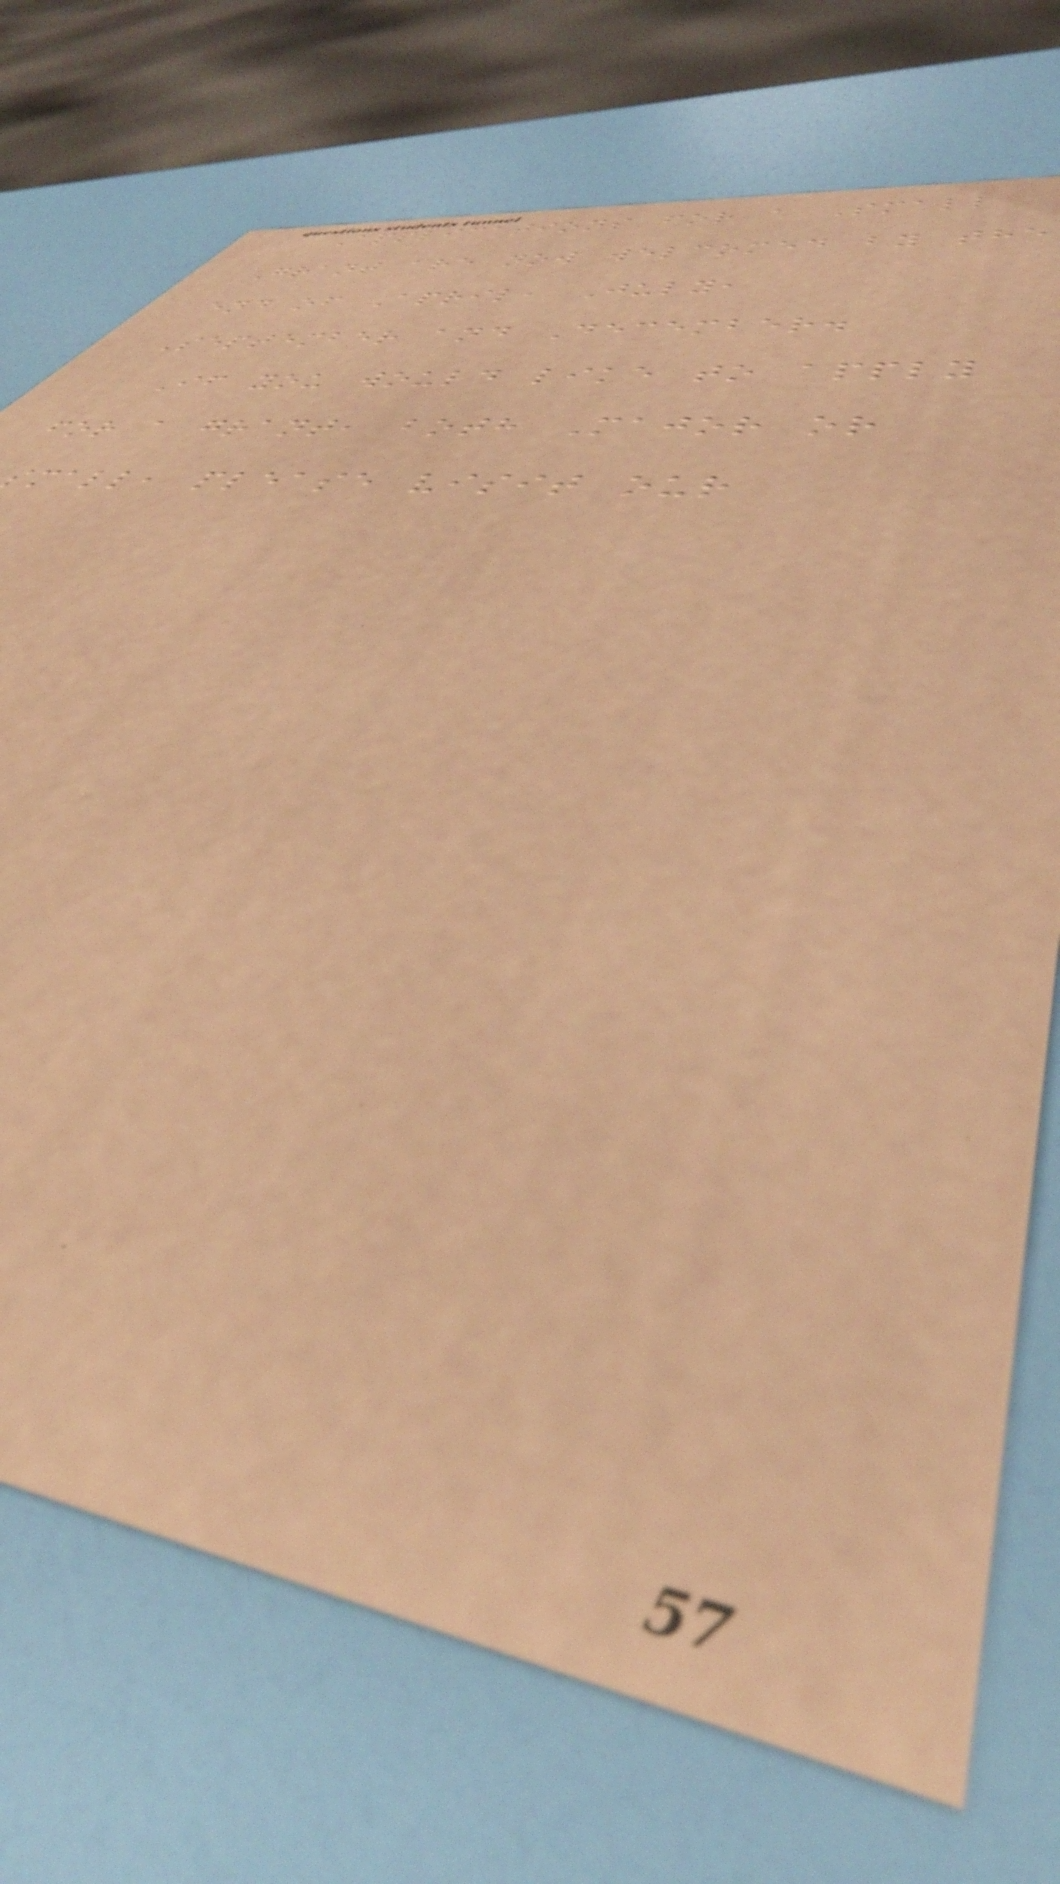Applications for a Small
Grant are now welcomed by the
end of April, July,
September and December.
If you would like to apply
for a grant, both Major or
mall, please visit our
